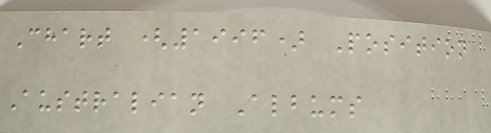Chart (1996) Position
Australian Albums
